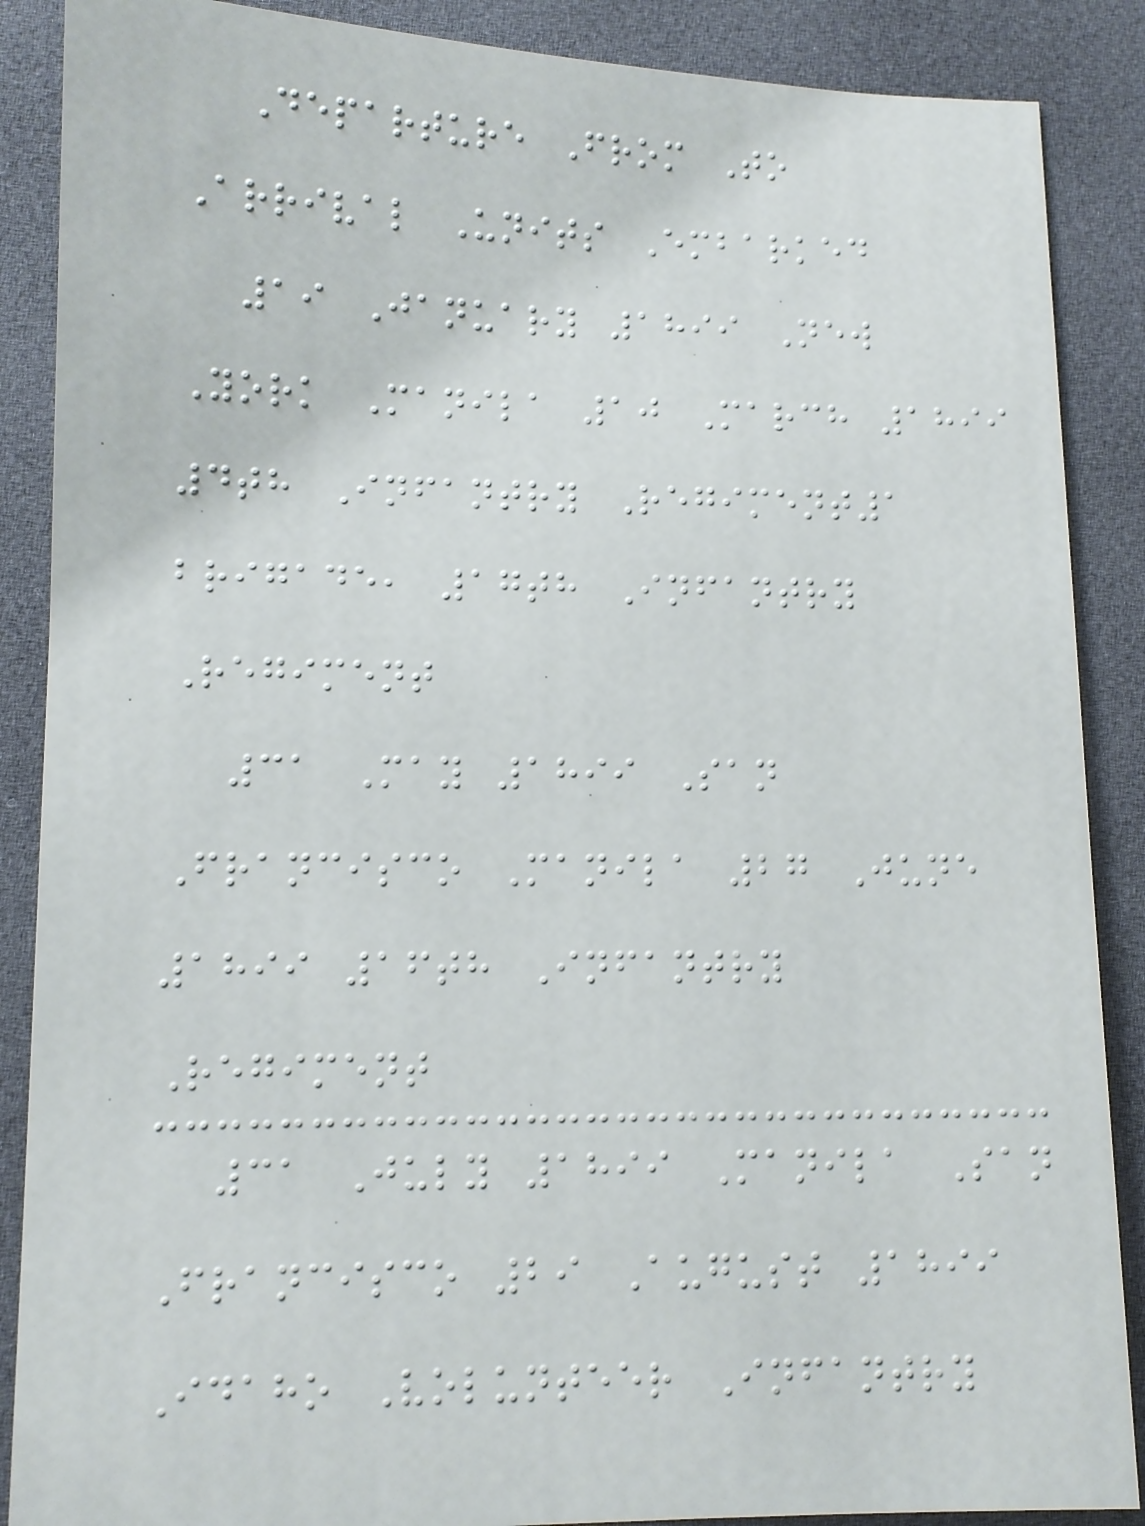Departure From To
Arrival Units Embarked
19 January 1899 New
York Manila 10 March 1899
4th Infantry Regiment1
brigade, 17th Infantry
Regiment
31 May 1899 San
Francisco Manila 27 June
1899 16th Infantry
Regiment
31 July 1899 Manila San
Francisco 29 August 1899
Idaho Volunteer Infantry
